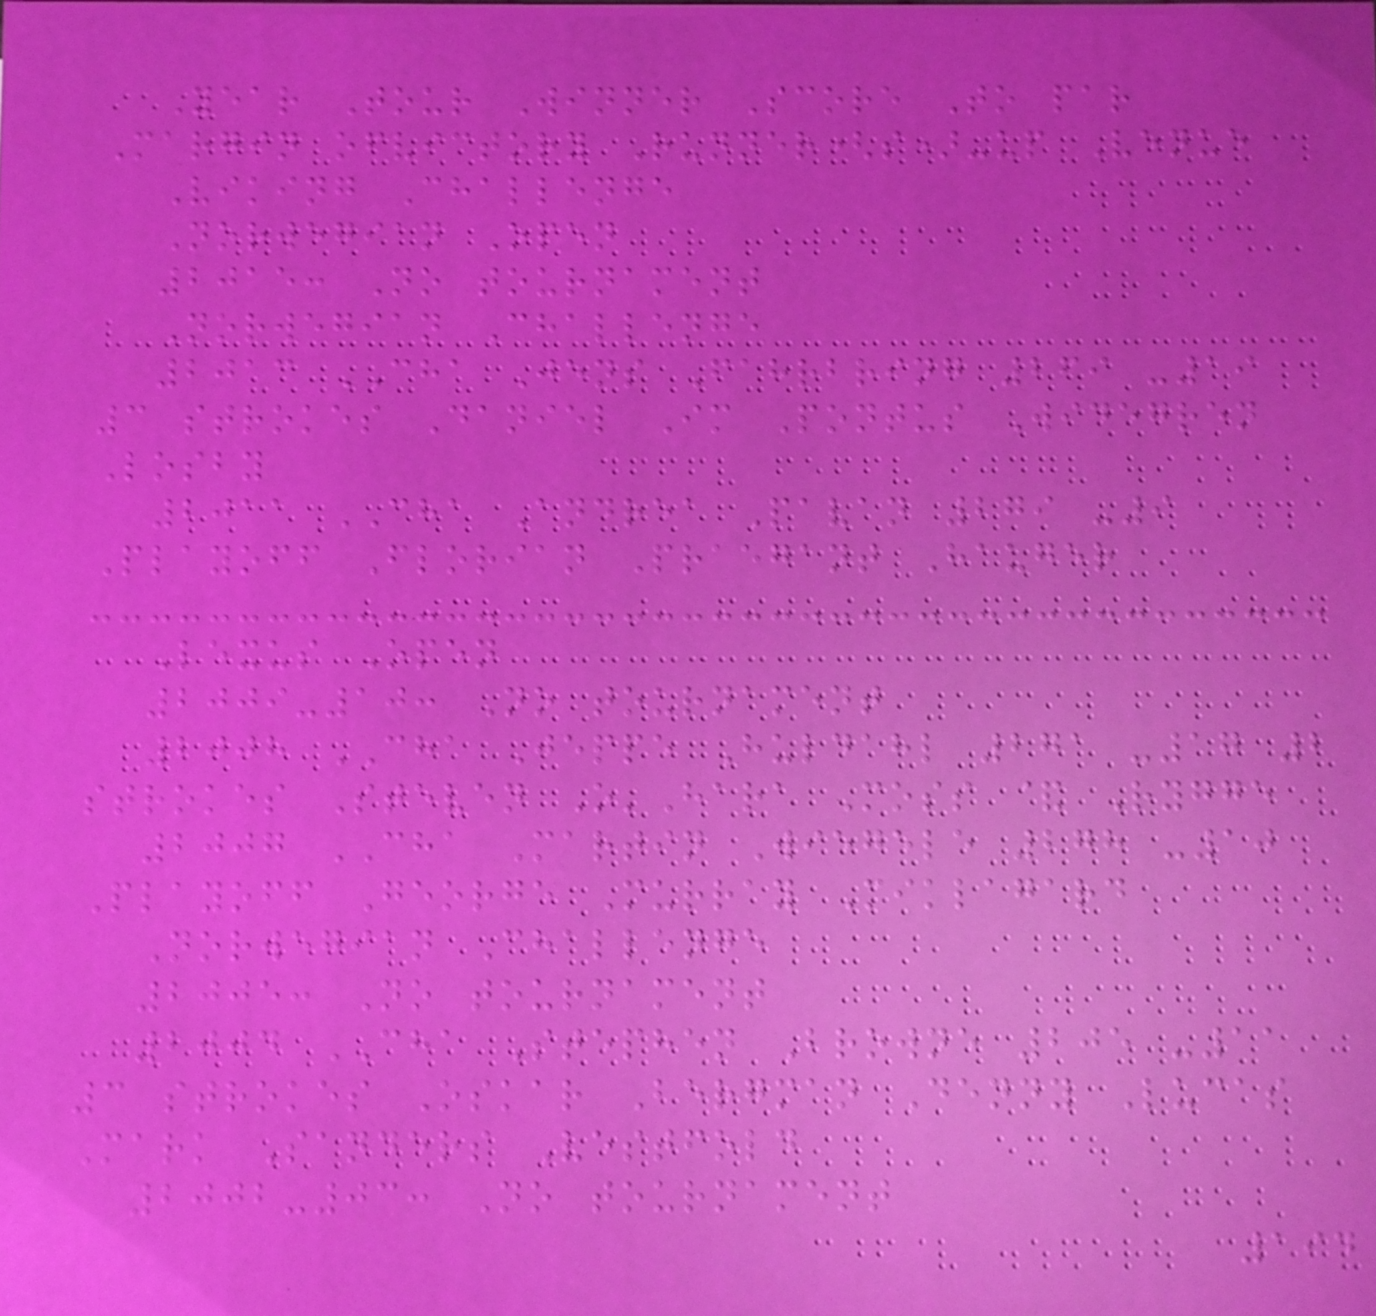Year Tour Winner Score To par
Margin ofvictory Runner(s)-up Venue
Viking Challenge
Norwegian Open
2015: No tournament
Norwegian Challenge
2013 CHA Jens Fahrbring 269 -19
3 strokes Daniel Im Pontus Widegren
Losby
2011 CHA Andrea Pavan 279 -9
Playoff Florian Praegant Hauger
Lexus Open
2009-10: No tournament
2008 CHA Jeppe Huldahl 271 -17 2
strokes Steven O'Hara Moss & Rygge
2007 CHA Martin Wiegele 278 -10
Playoff George Murray Miklagard
Norwegian Challenge
2005: No tournament
2004 CHA Stephen Browne 205 -11
3 strokes Oskar Bergman Denny Lucas
Mark Sanders Vestfold
2002-03: No tournament
194
